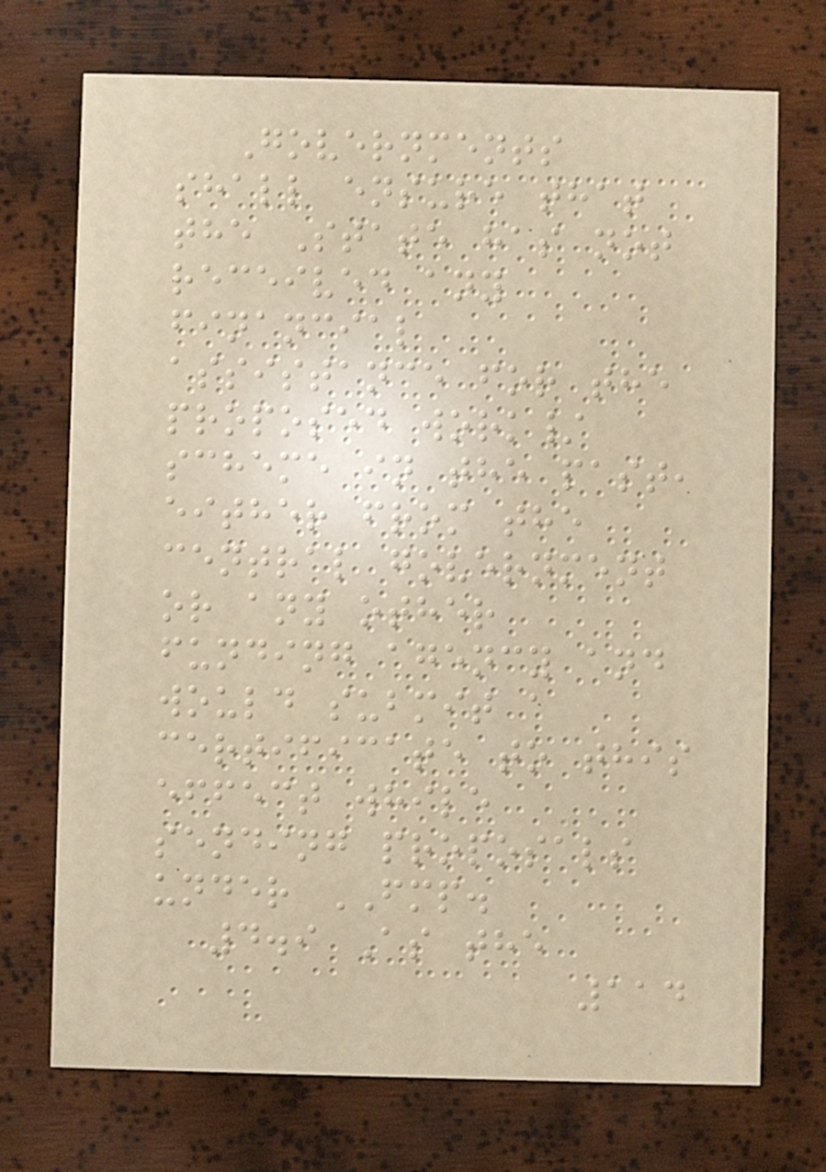Governments
shall ensure that
the State has not
received any
financial
assistance for the
proposed work/
scheme in the past,
either from the
central government
or any other
funding agency and
would submit a
certificate to this
effect while
sending proposals
under FMP.
4.9 As the
114
